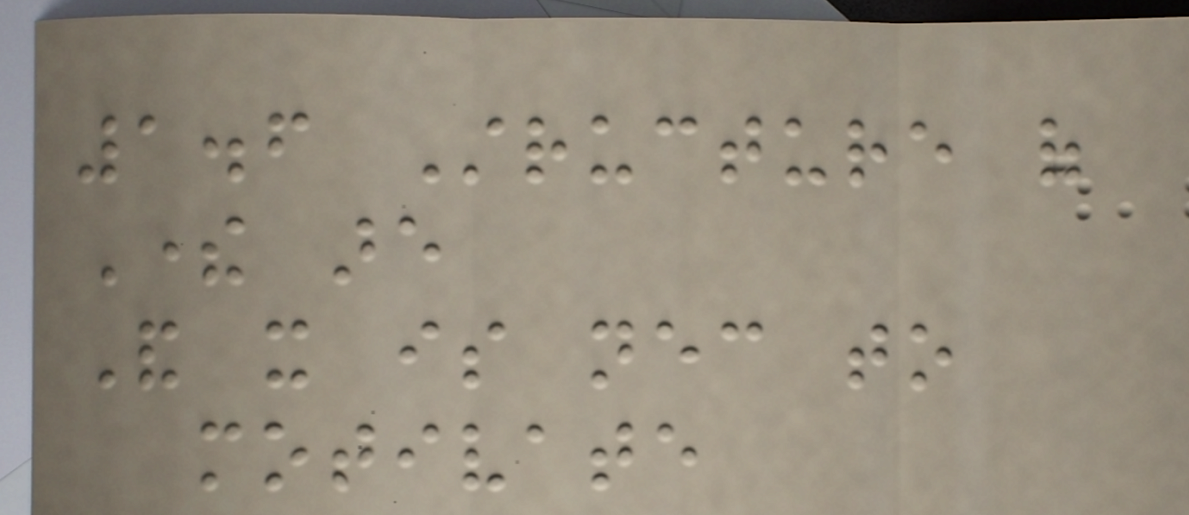1.6 Structure of
There are
And it is necessary to
motivate
